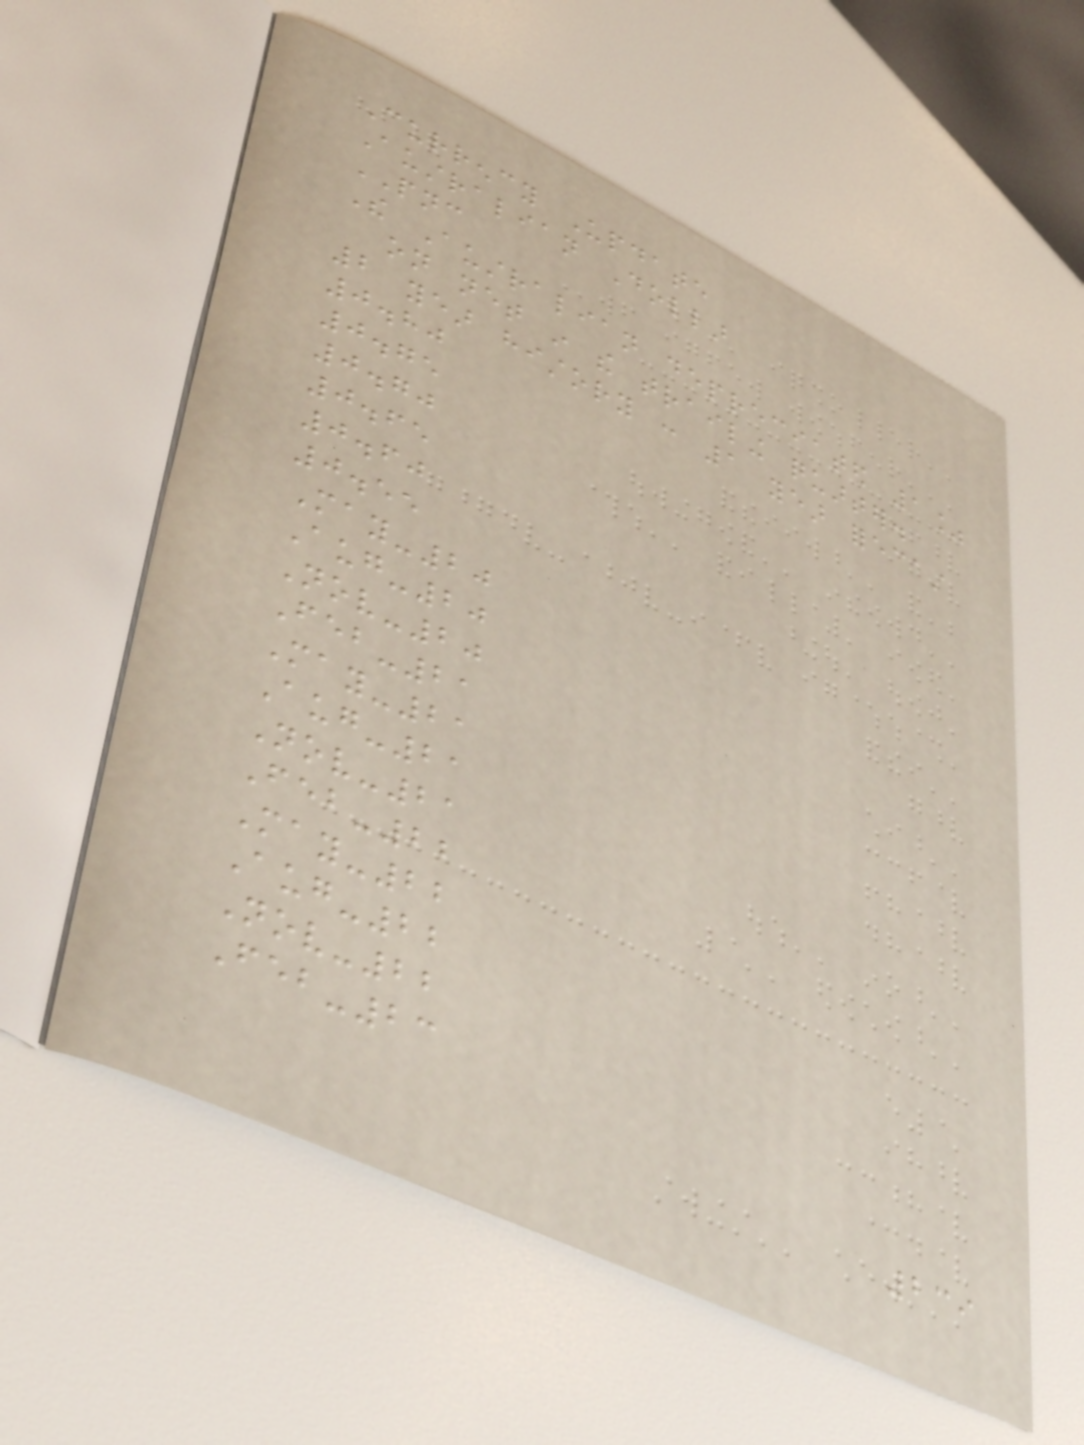Currency Update
Australian Dollar
PNC
The Australian depreciated 1%
on net in the trailing quarter.
2 year history : 1 year forecast
0.80
0.75
0.70
0.65
0.60
0.55
May-20
Aug-20
Nov-20
Feb-21
May-21
Aug-21
Nov-21
Feb-22
May-22
Aug-22
Nov-22
Feb-23
239
